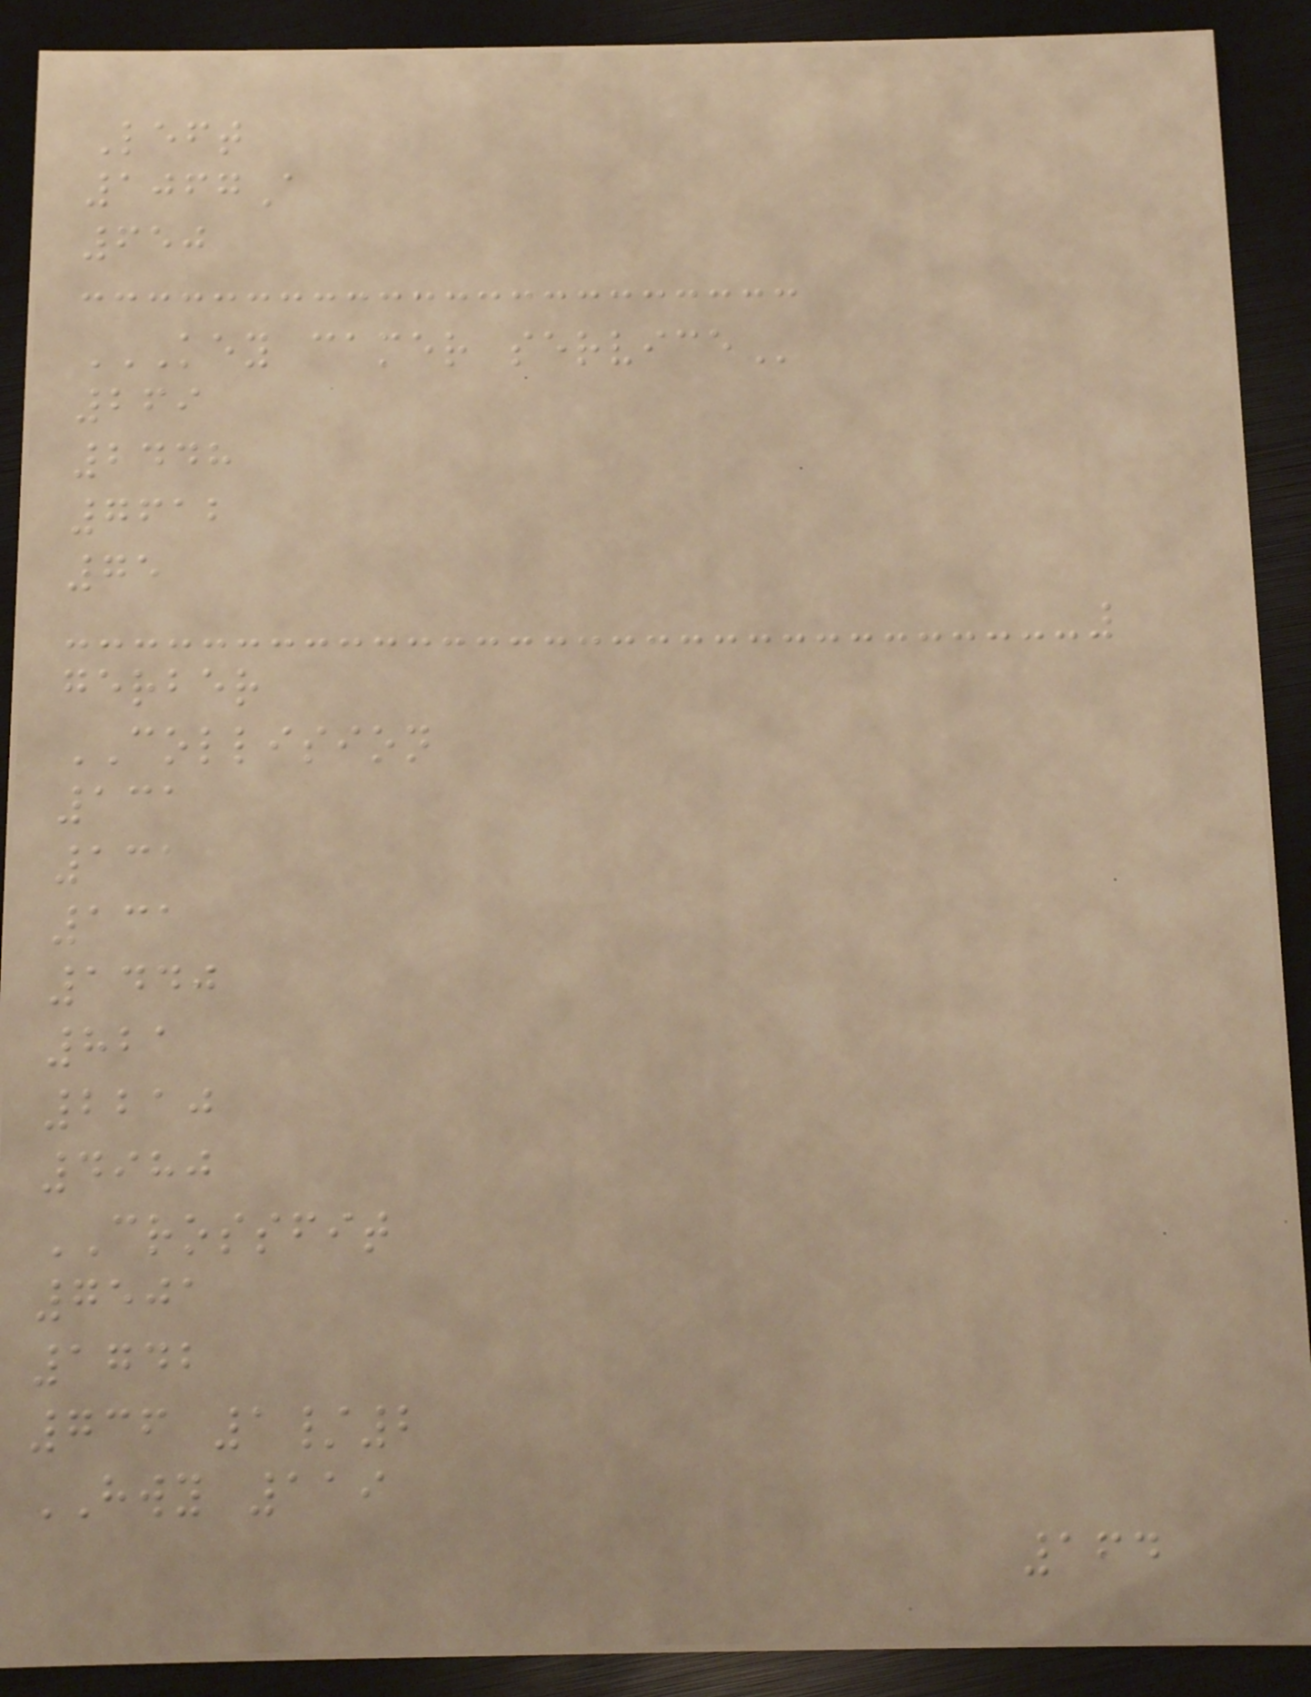Left
1067A
650
KEY CAMER SERVICE
269
2448
7612
75
gerber
COLLISION
131
131
131
1440
821
2210
4980
CROSSFIT
7501
1742
736 1/2
HWY 119
164
